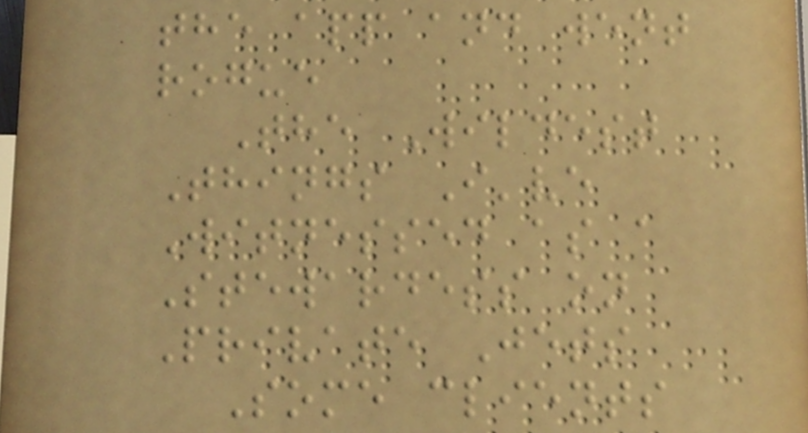the app and went
rogue
The Wildest
Things I've
Witnessed as a
Stewardess on
Private Jets
Some clients
